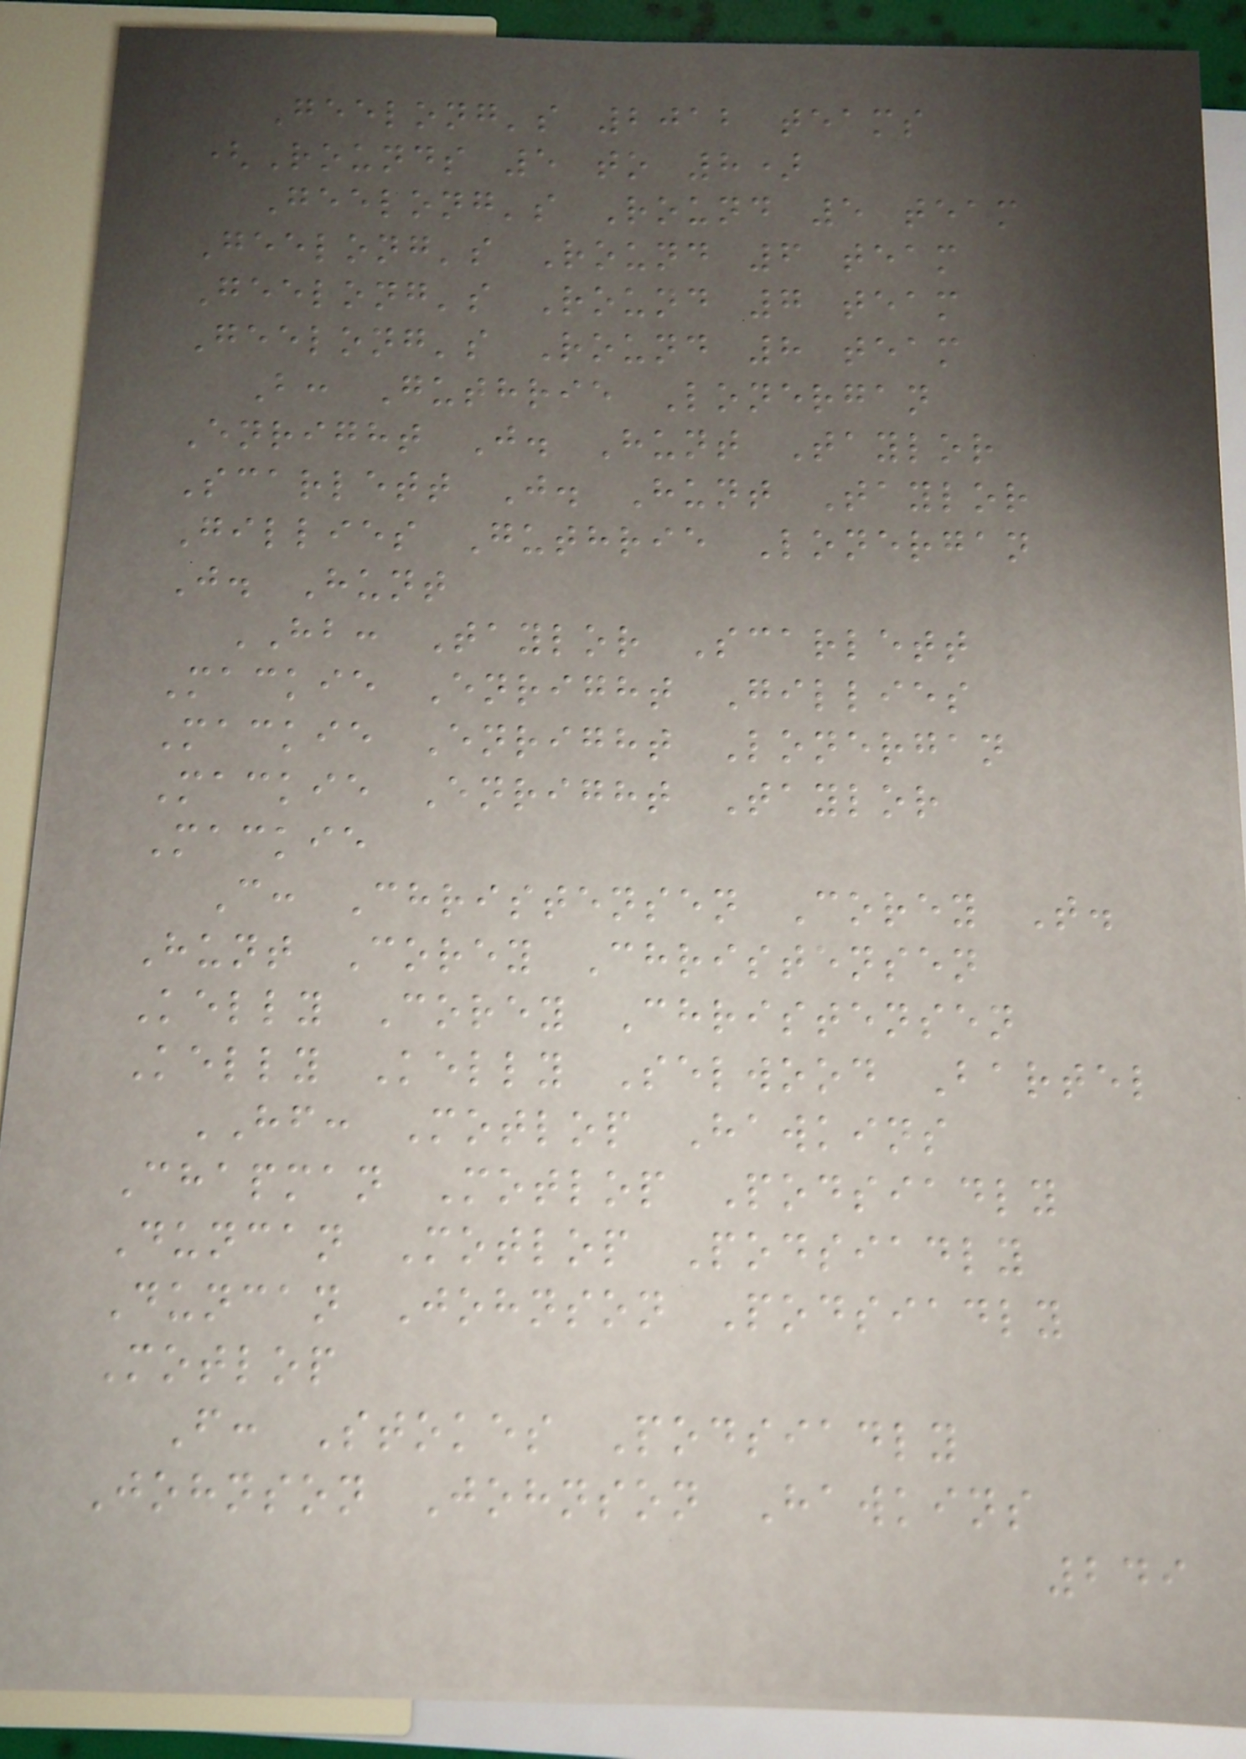Geelong's 2012 teams
(Rounds 5 to 8)
Geelong's Round 5 team
Geelong's Round 6 team
Geelong's Round 7 team
Geelong's Round 8 team
B: Guthrie Lonergan
Enright J. Hunt Taylor
Scarlett J. Hunt Taylor
Gillies Guthrie Lonergan
J. Hunt
HB: Taylor Scarlett
Mackie Enright Gillies
Mackie Enright Lonergan
Mackie Enright Taylor
Mackie
C: Christensen Corey T.
Hunt Corey Christensen
Kelly Corey Christensen
Kelly Kelly Selwood Bartel
HF: Motlop Hawkins
Chapman Motlop Podsiadly
Duncan Motlop Podsiadly
Duncan Johnson Podsiadly
Motlop
F: Stokes Podsiadly
Johnson Johnson Hawkins
249
